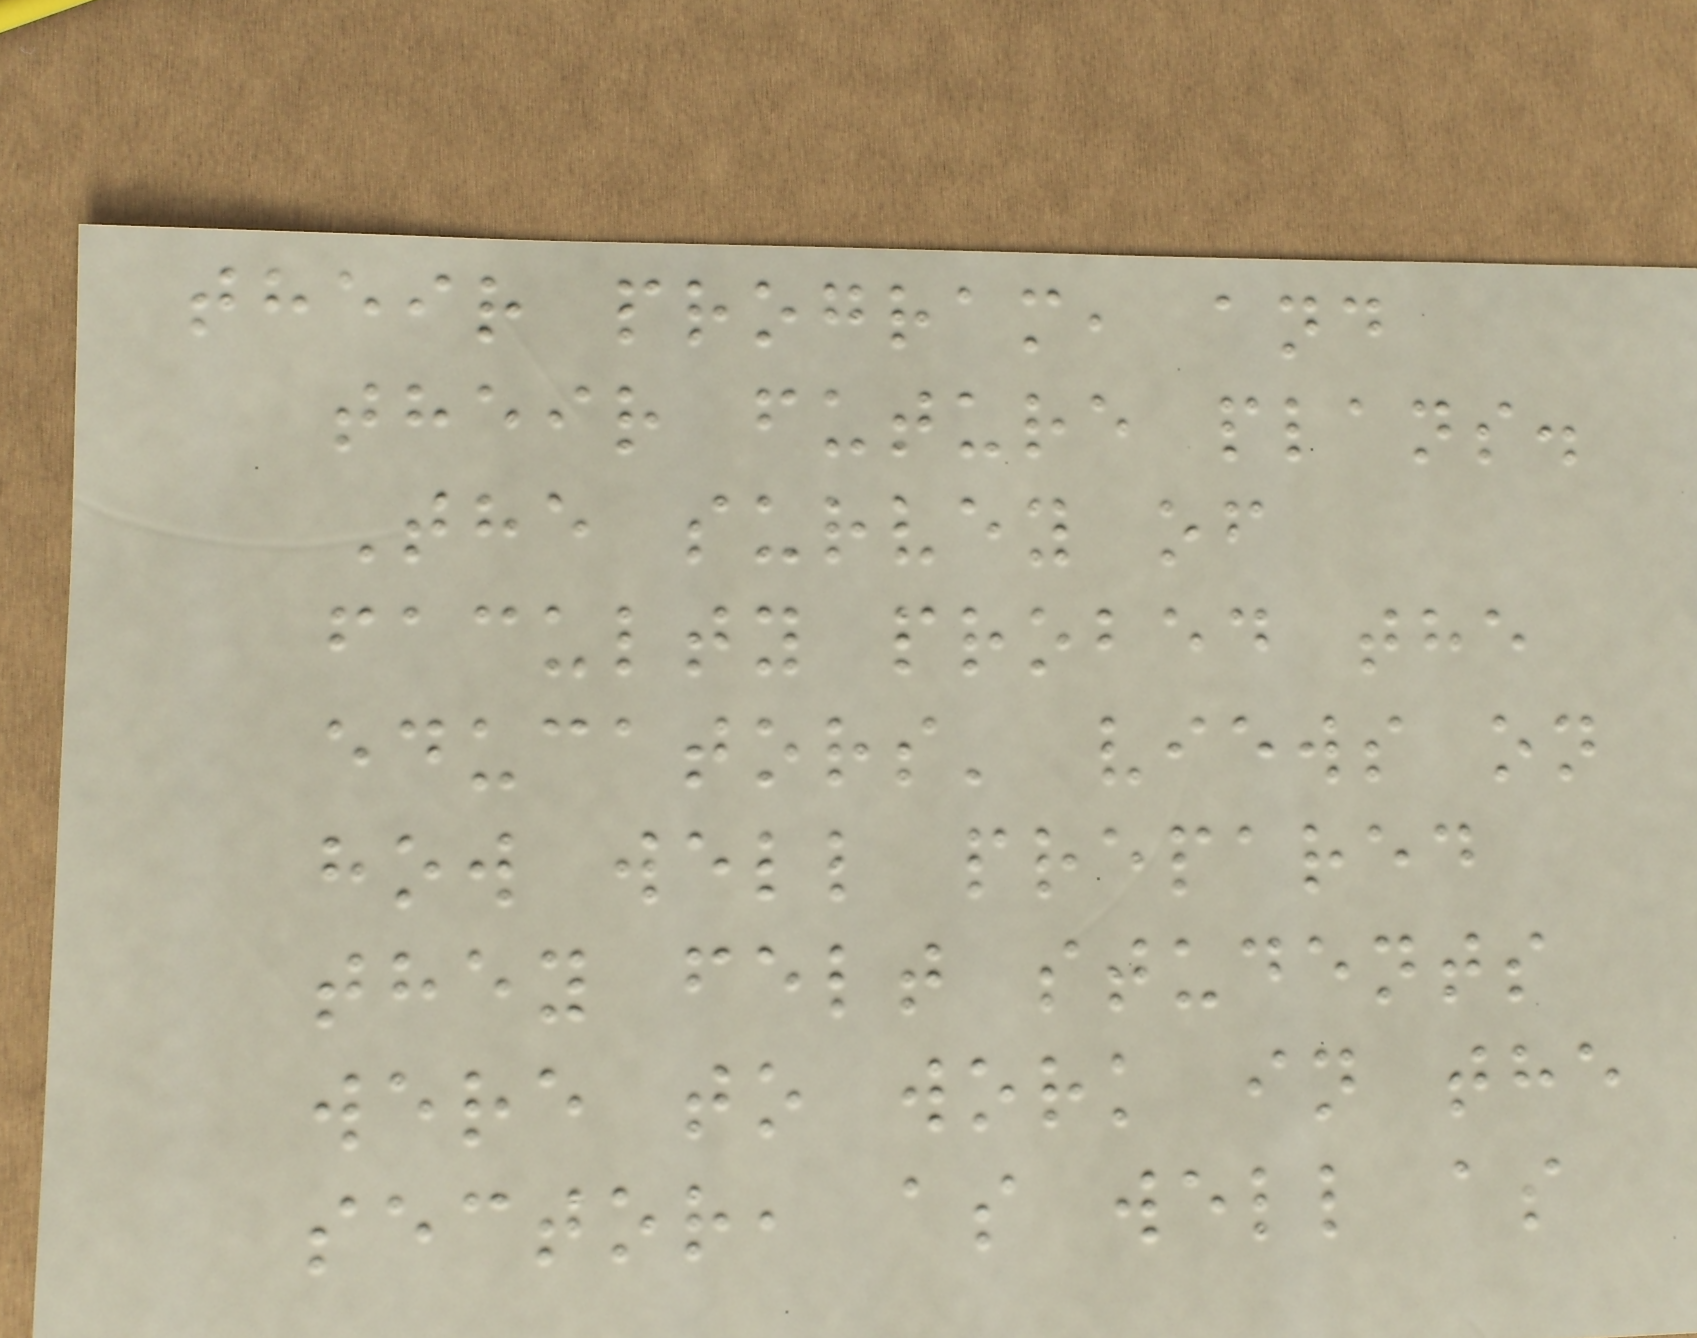their program, and
their future plans.
The survey of
faculty probed the
educators' views on
how well prepared
they felt students
were to work in the
sector, as well as
